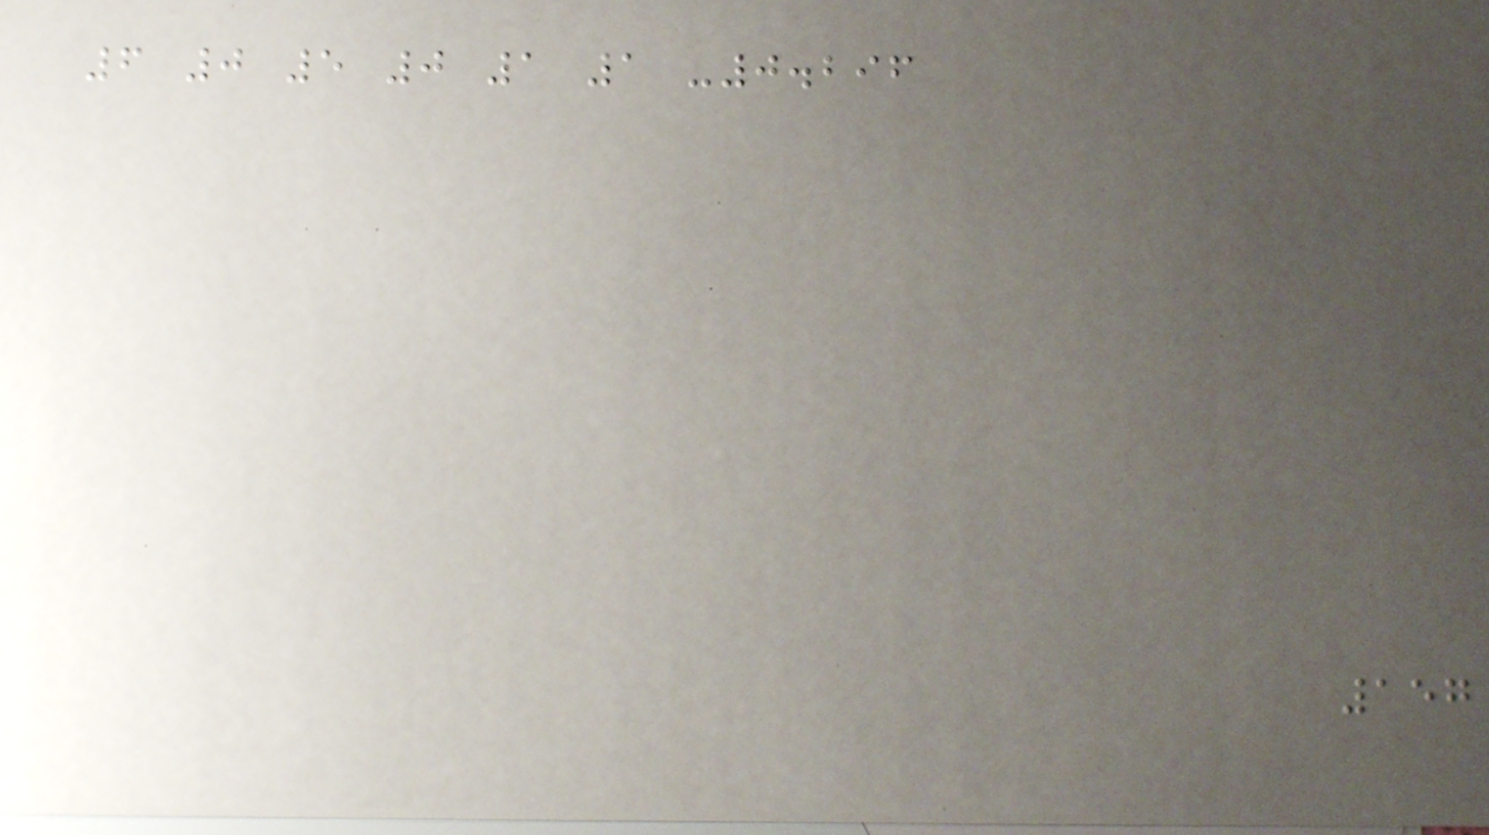6 0 5 0 1 1 -0.296
157
